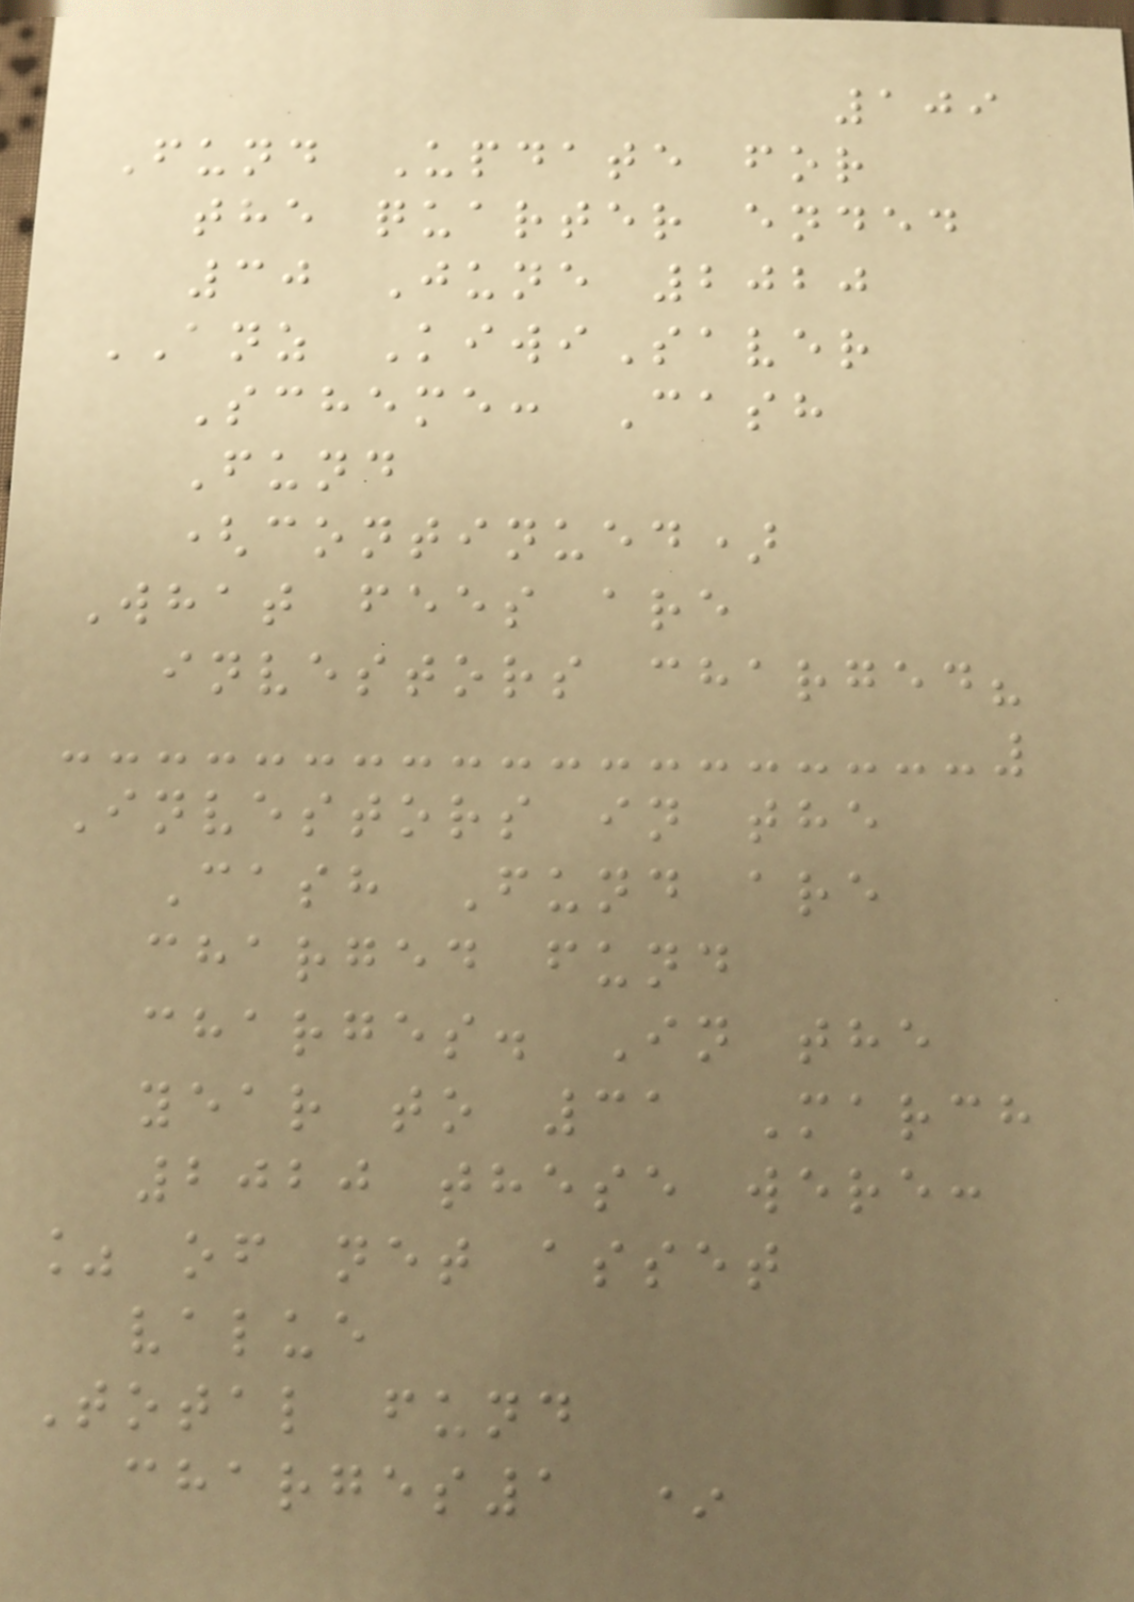109
Fund Update for
the quarter ended
30 June 2020
ANZ KiwiSaver
Scheme: Cash
Fund
(continued)
What fees are
investors charged?
Investors in the
Cash Fund are
charged fund
charges. In the
year to 31 March
2020 these were:
% of net asset
value
Total fund
charges1 *
